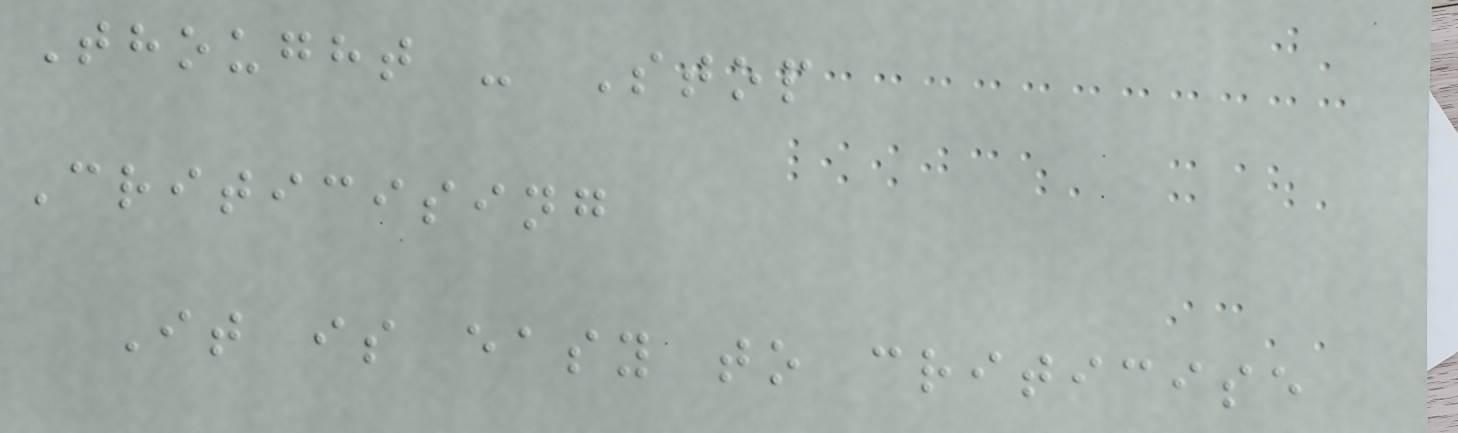Thought - Stop
Criticising
It is easy to criticise
